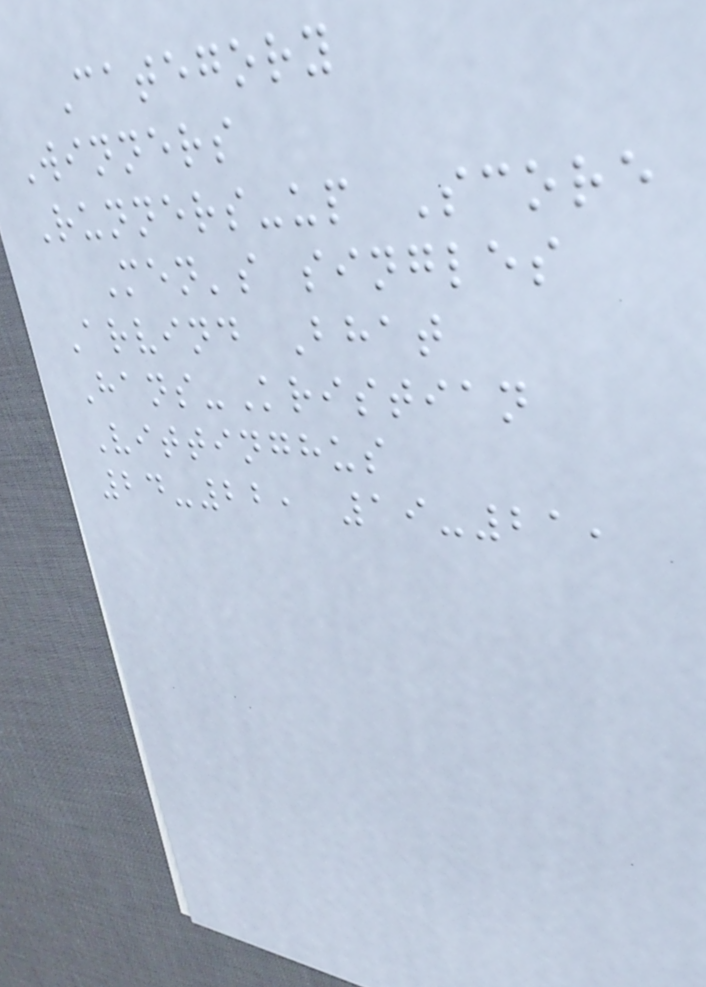Category
Winners
Runners-up Score
Men's singles
Arvind Bhat
Hans-Kristian
Vittinghus
24-22, 19-21,
